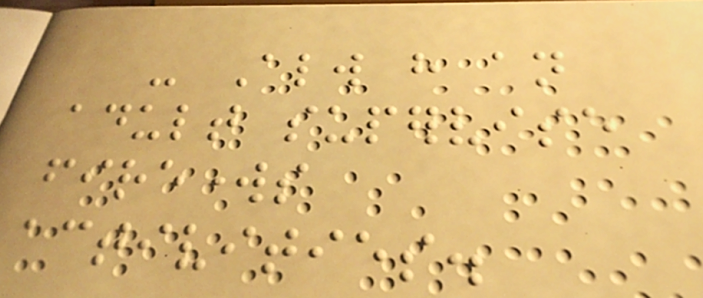- Always have an
adult supervise
fireworks
activities.
